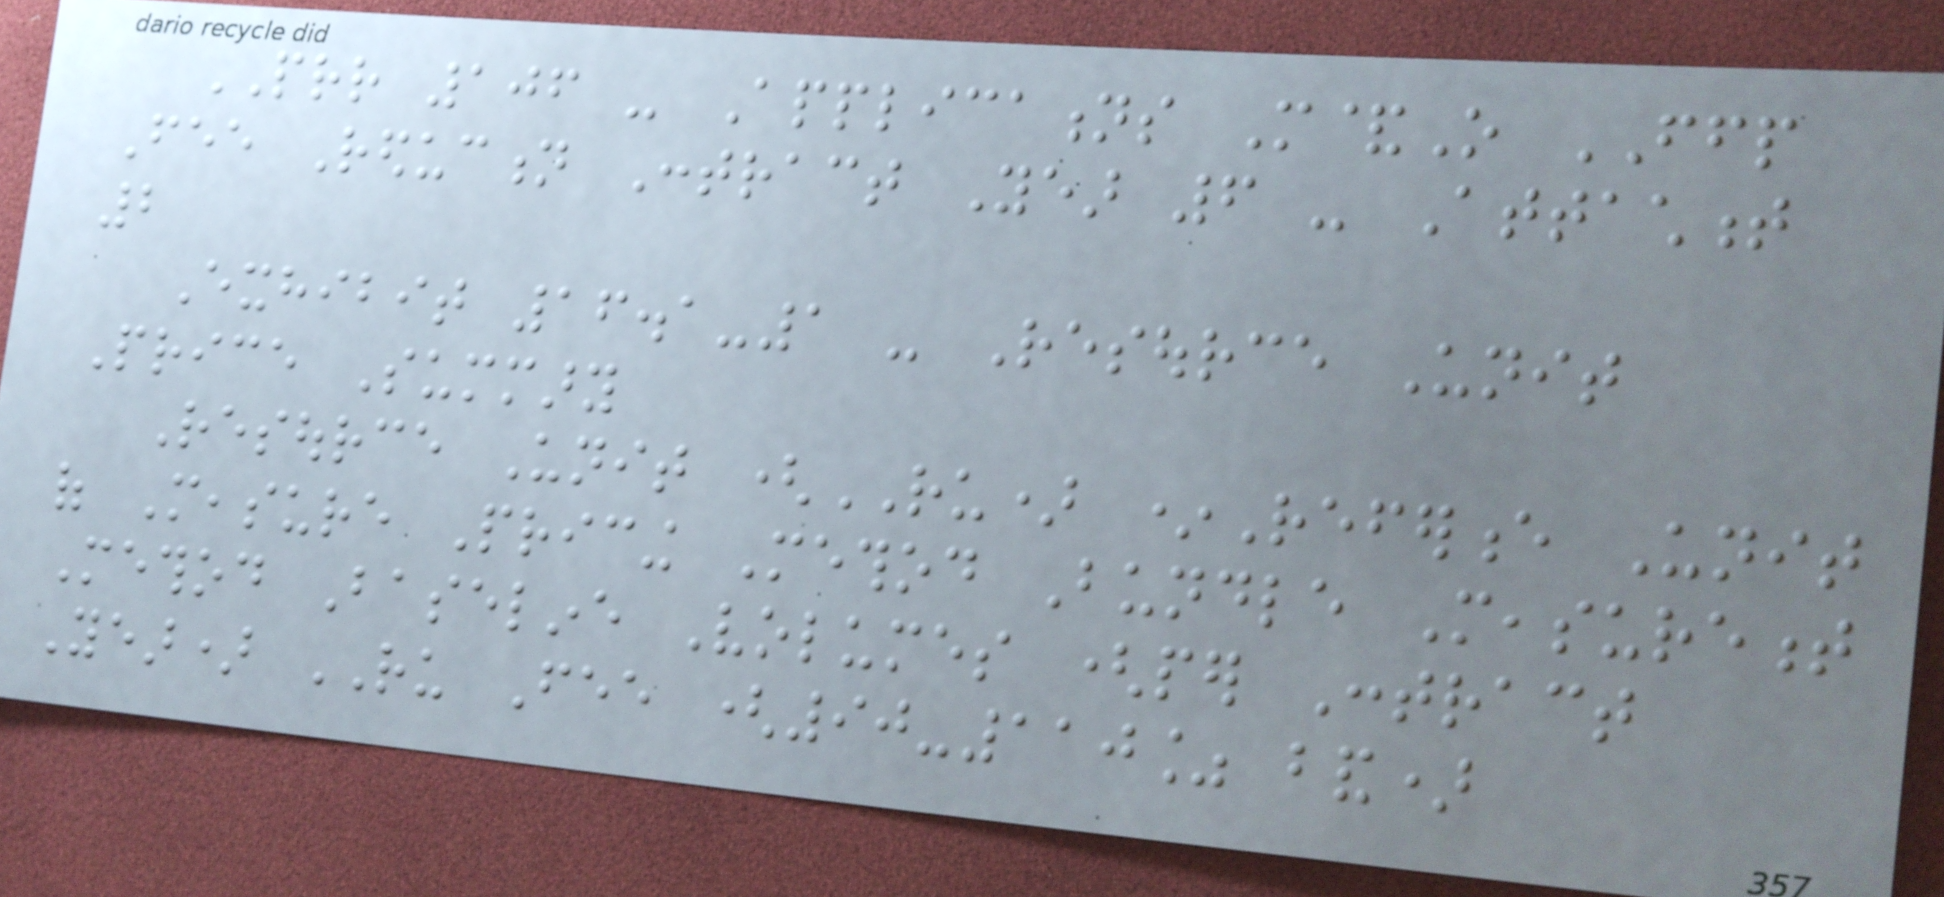PRR 106 - Applications M&O FFP
Fee Reduction Contract Year 6 - Attachment
2
Exhibit 16.1-1 - Resource Unit
Price Summary
Resource Unit (RU) *Reference Unit
of Measure Pricing Method Bundle Measurement
Method Baseline Volumes (per Contract
Year) RU Fee (90-110% band)
